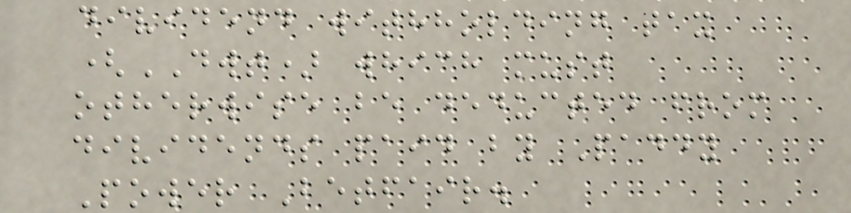dividend withholding tax
(DWT) which must
otherwise be deducted from
dividends paid by Paddy
Power Betfair.
